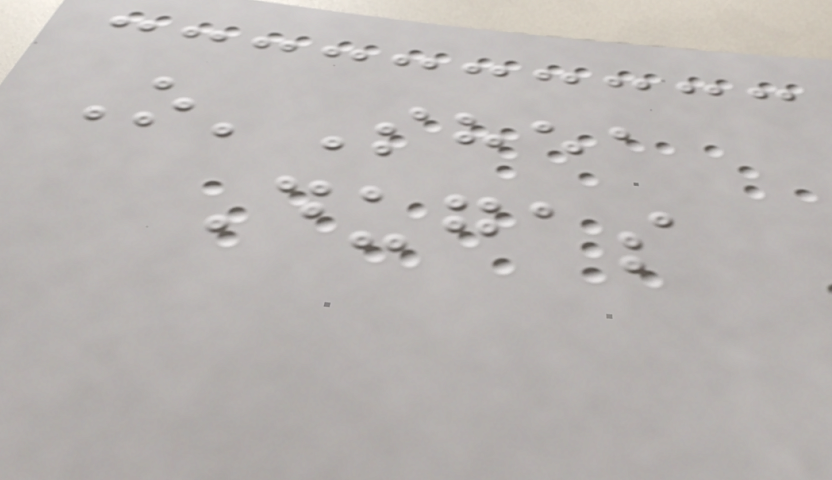O'Shea
Dugas
